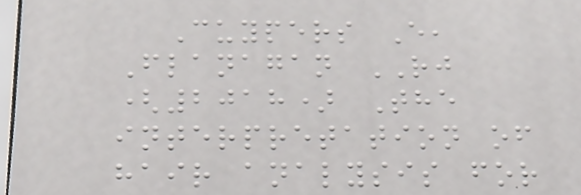Cuypers E,
Flanagan RJ
(2018) The
interpretation of
hair analysis for
